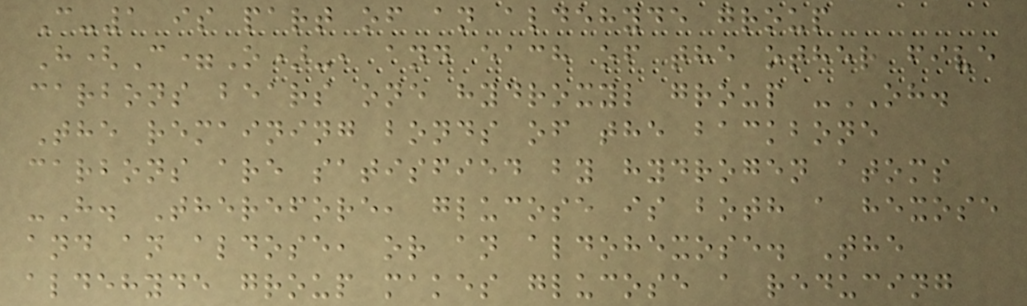C-1 is part of an aldehyde group
H(C=O)-, and each of the other five
carbons bears one hydroxyl group -OH.
The remaining bonds of the backbone
carbons are satisfied by hydrogen atoms
-H. Therefore, glucose is both a hexose
and an aldose, or an aldohexose. The
aldehyde group makes glucose a reducing
